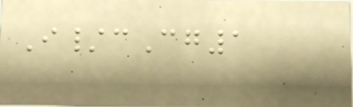I/cCg1
